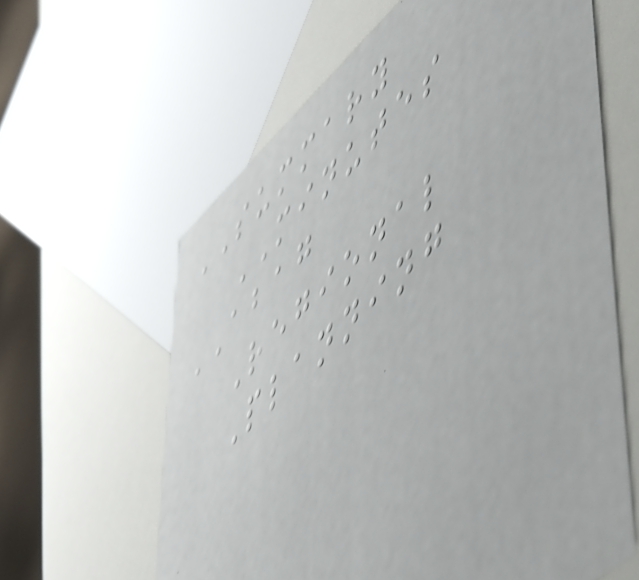SUMMARY
MINUTES
ABAG
Regional
Planning
